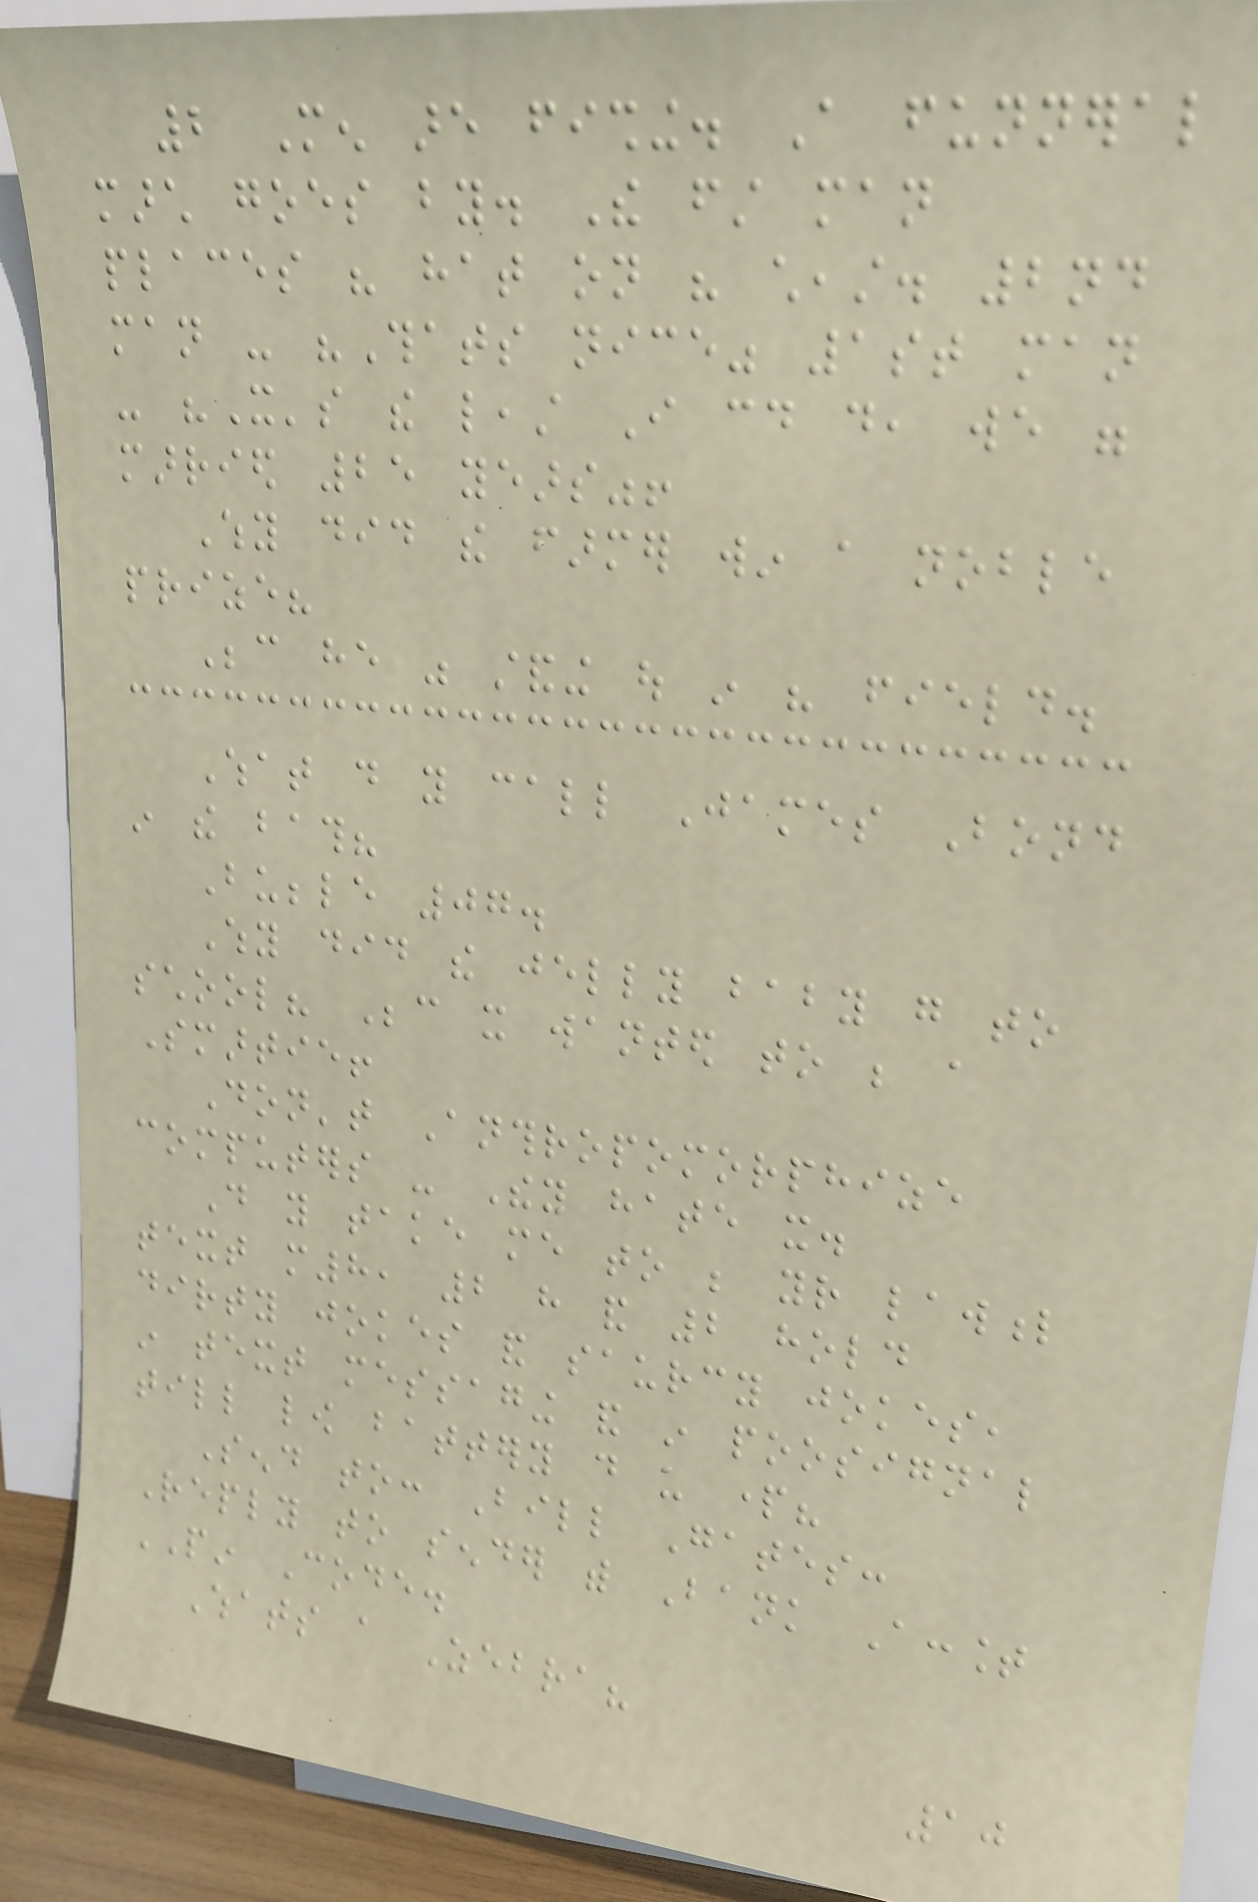2 Men are fishing. A funneral
march goes by. The first man
places his hat on his cheast. 2nd
man - "Thats nice" 1st man
- "It's the least I could do, we were
married 25 years"!
Why did the farmer win a noble
prize?
Because he was standing out in his field.
What do you call James Bond
in the bath?
Bubble 07.
Why did the jelly baby go to
school? Because it wanted to be a
Smartie!
Don't Anthropomorphize
computers - They hate it.
Do you take me to be your lawful
text m8, 2 have and 2 hold
dirty jokes and saurcy jokes,
in text messaging and in poosignal
till low battery do us part?
Send to: Bill Gates:
Reply to sender with Bank Account
PIN Code.
Whats a Zebra?
10
